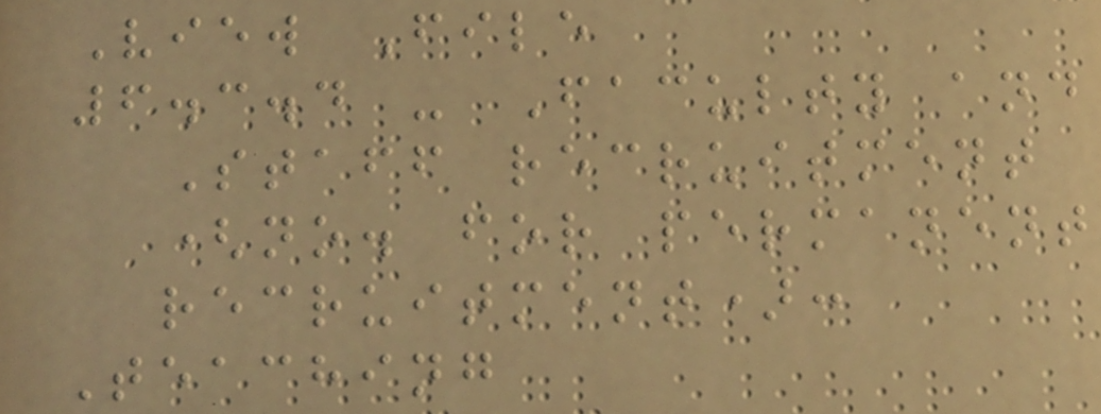View File
6.3.4 - Faculty and
Staff recruitment
(no. for permanent
recruitment):
Teaching
